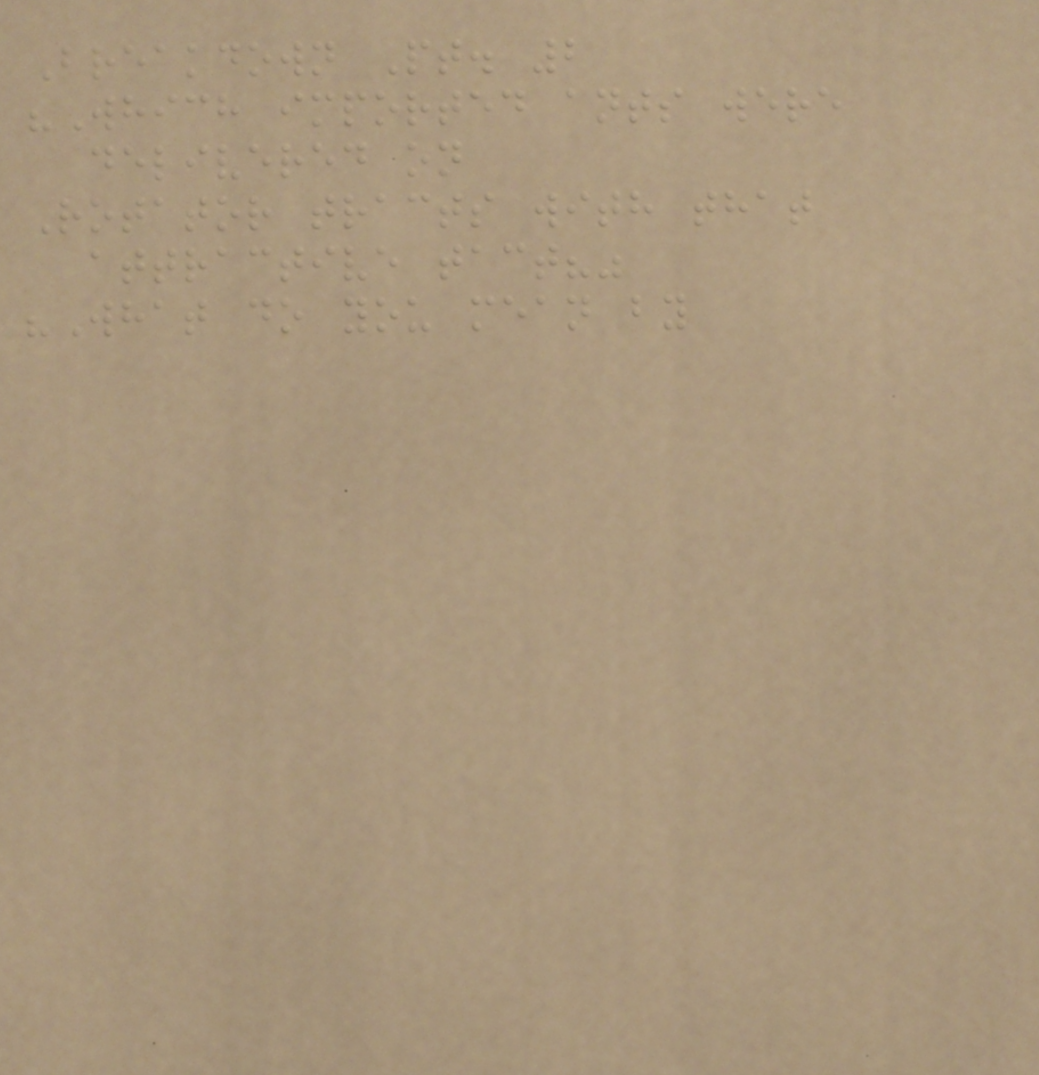Breakdown Pt. 2
"Which imported ants were
delivered on
Rotator tracts with that
attractive tact?"
"What do you mean by
